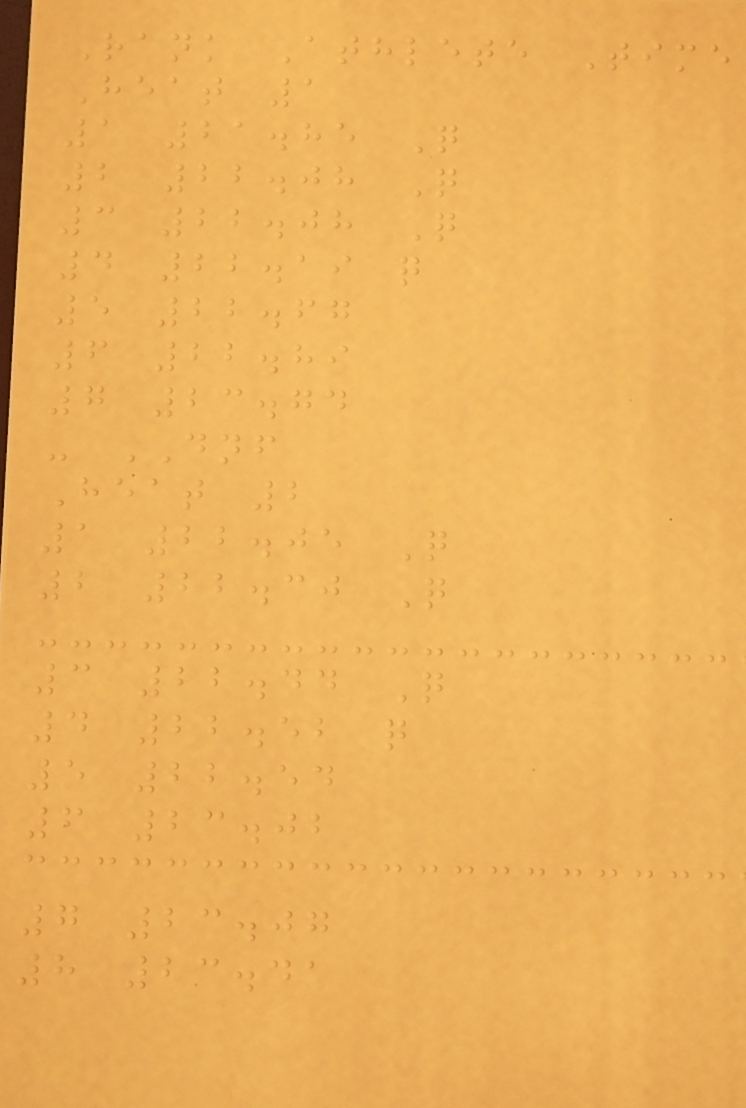Rank Athlete Time
Heat 1
1 21.85 Q
2 22.08 Q
3 22.08 Q
4 22.19 q
5 22.67
6 22.89
7 23.74
- DNF
Heat 2
1 22.05 Q
2 22.30 Q
3 22.44 Q
4 22.52 q
5 22.54
6 23.02
7 23.07
8 23.41
